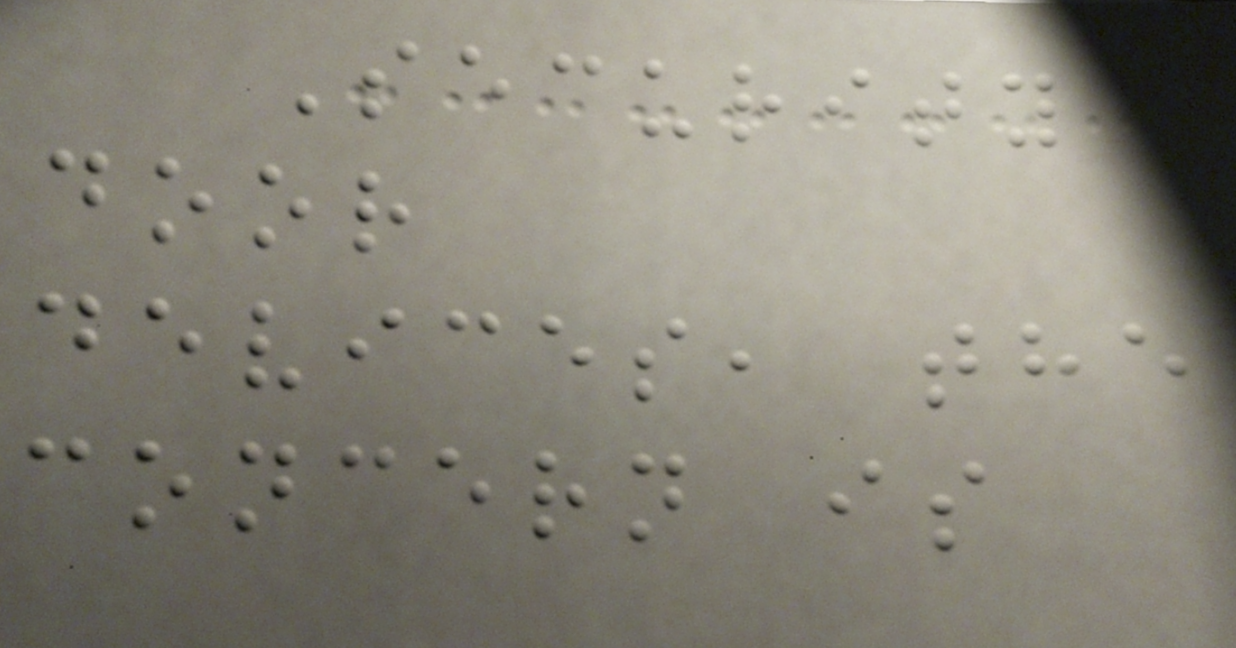Security
door
devices, the
concern is
